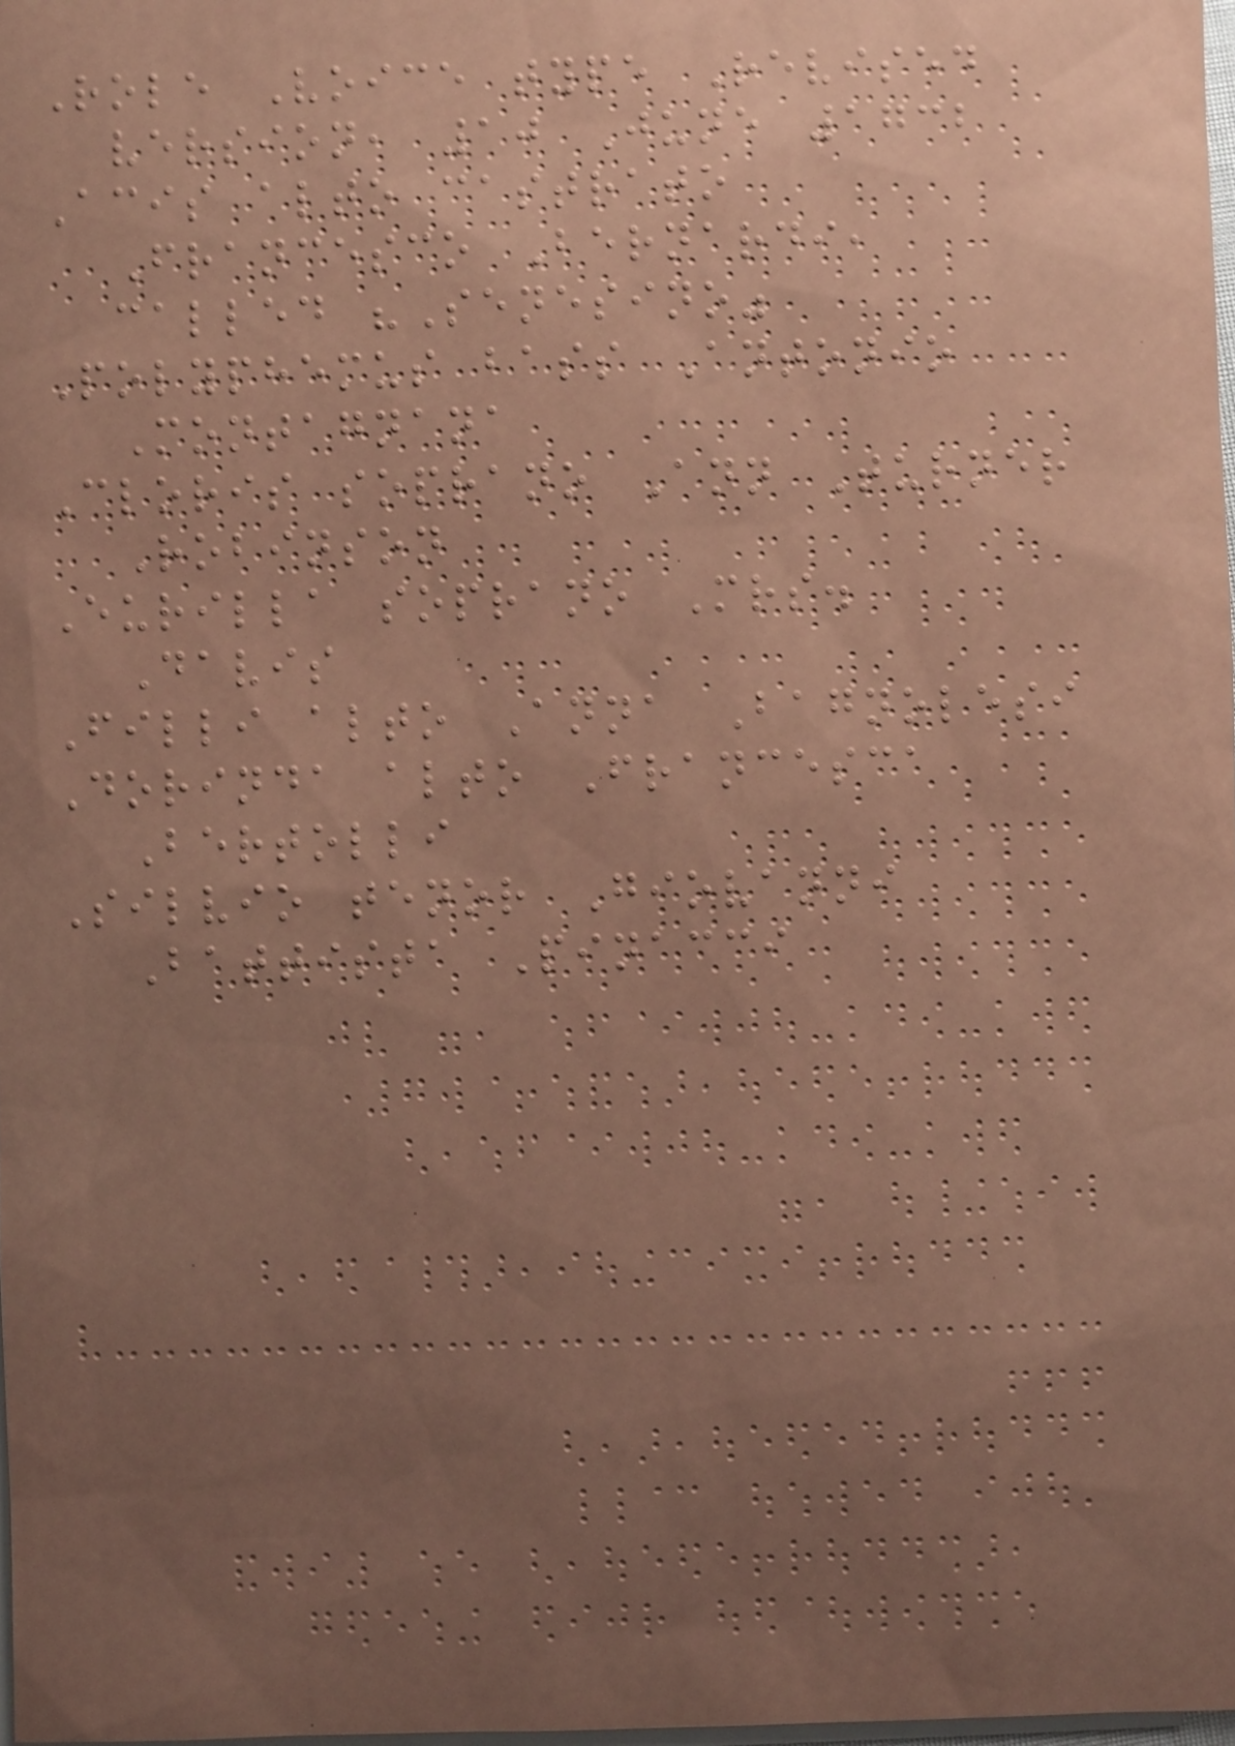Role Voice type Revised
version, 10 June 1732
Acis alto castrato
Francesco Bernardi,
called "Senesino"
Polyphemus bass Antonio
Montagnana
Cloris soprano Ann Turner
Robinson
Eurilla soprano Mrs.
Davis
Filli alto Anna Bagnolesi
Dorinda alto Francesca
Bertolli
Silvio tenor Giovanni
Battista Pinacci
